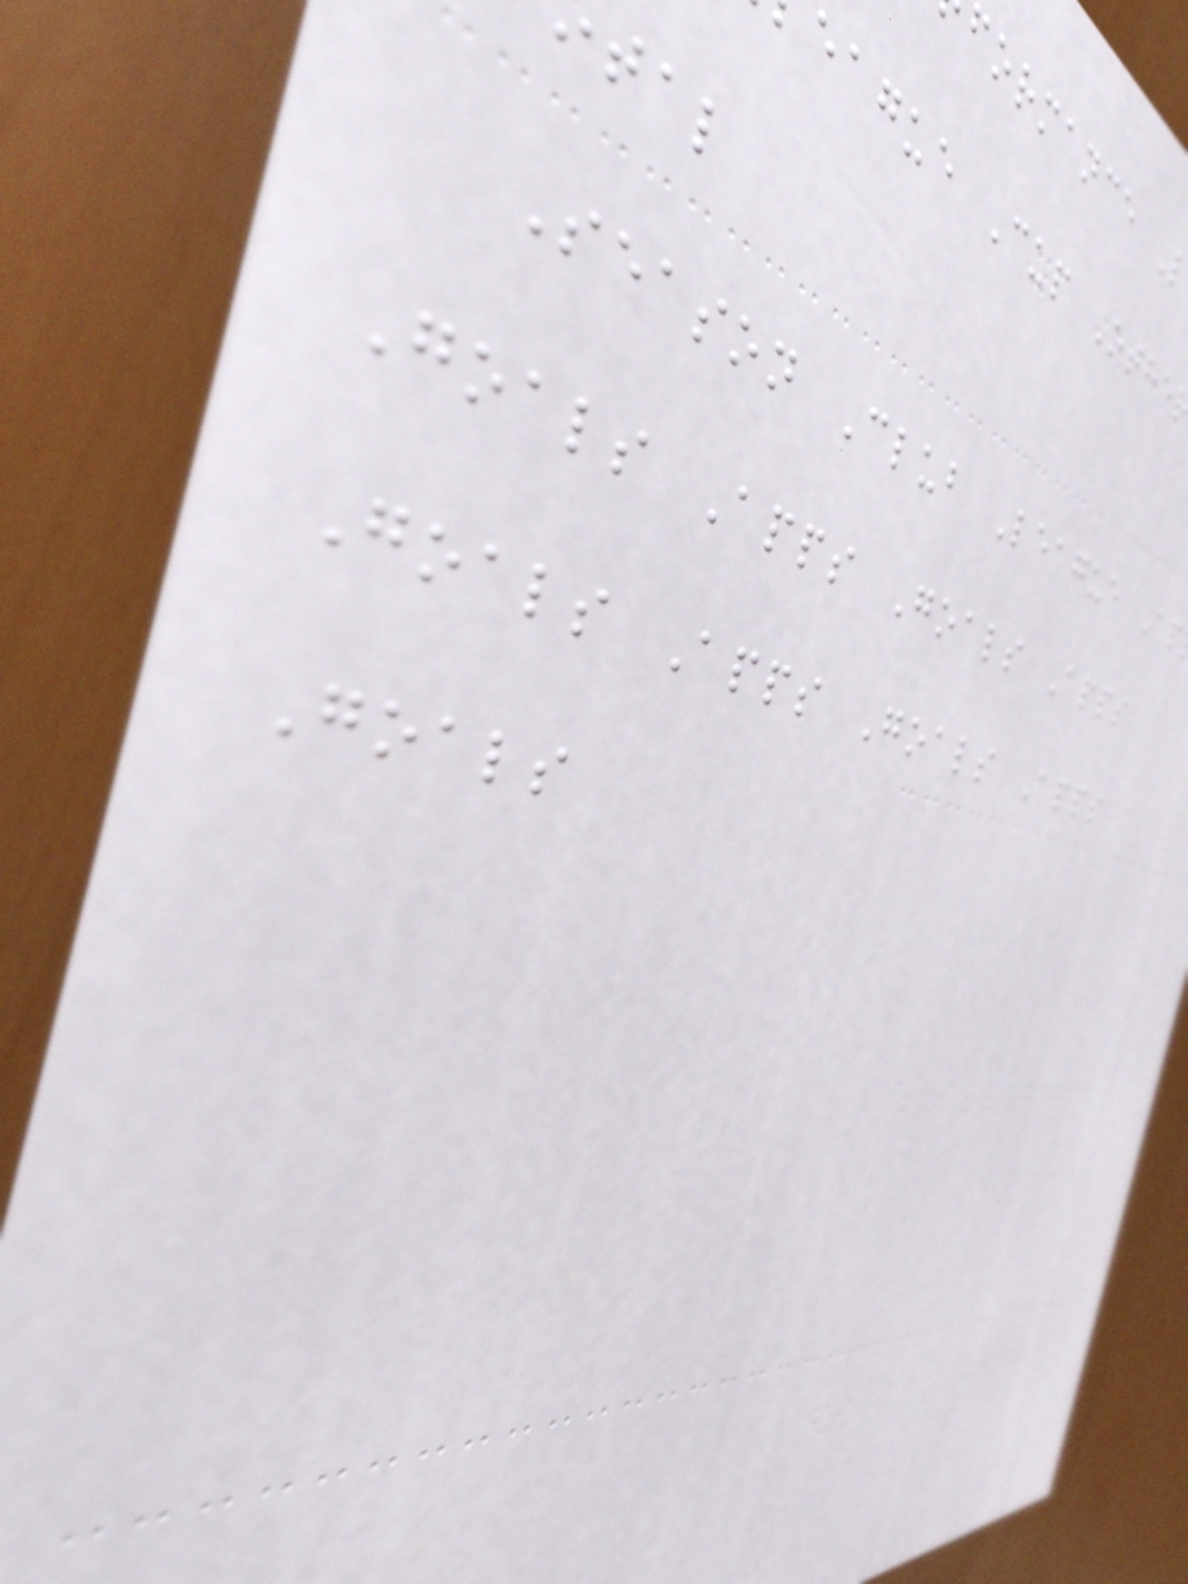formance L
eague Cup Othe
Season Club League Ap
Goals Apps Goals Apps
Goals Apps Goals Apps
Goals
